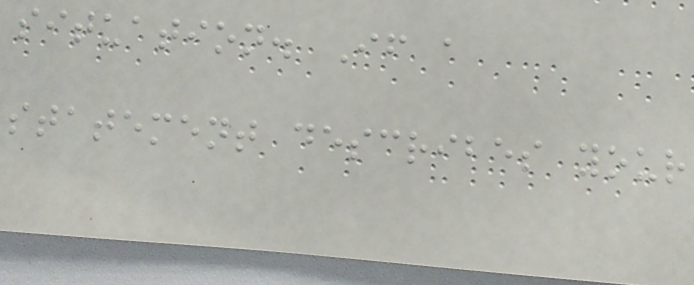situation. If a
statement describes your
